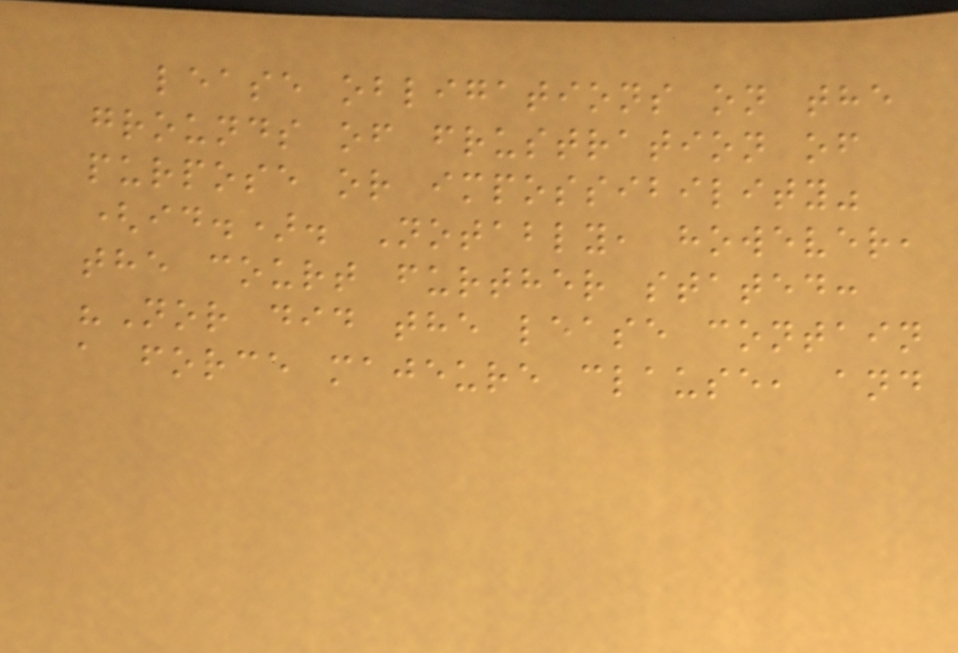lease obligations on the
grounds of frustration of
purpose or impossibility"
(id.). Notably, however,
the court further stated:
"Nor did the lease contain
a force majeure clause, and
